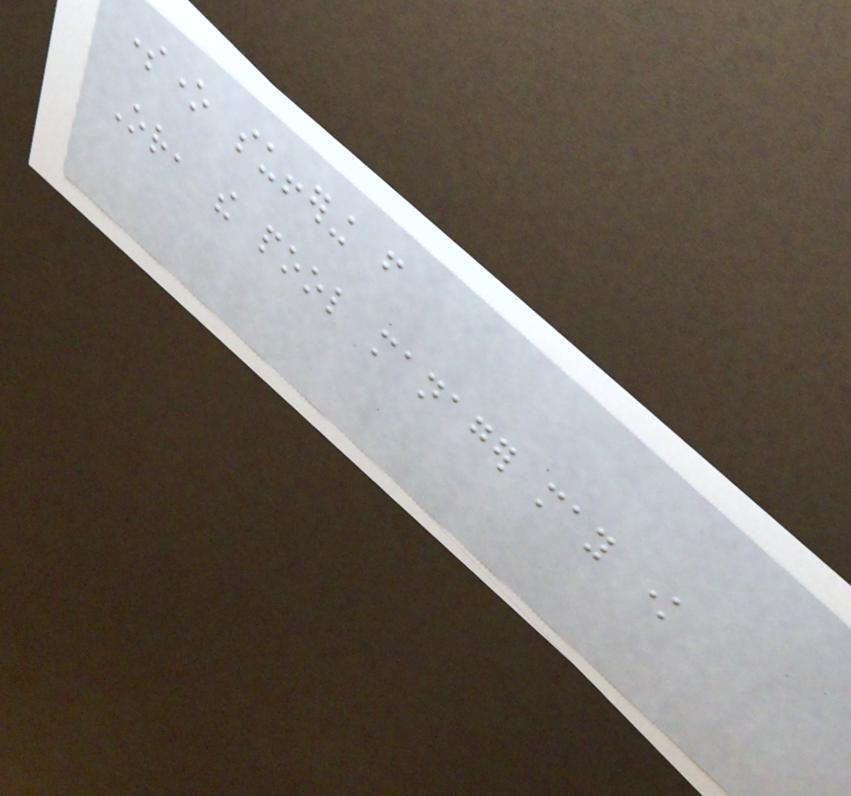someone suffering from
Or, the pool manager may know
